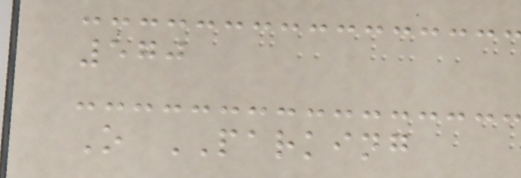570
O PARKING
